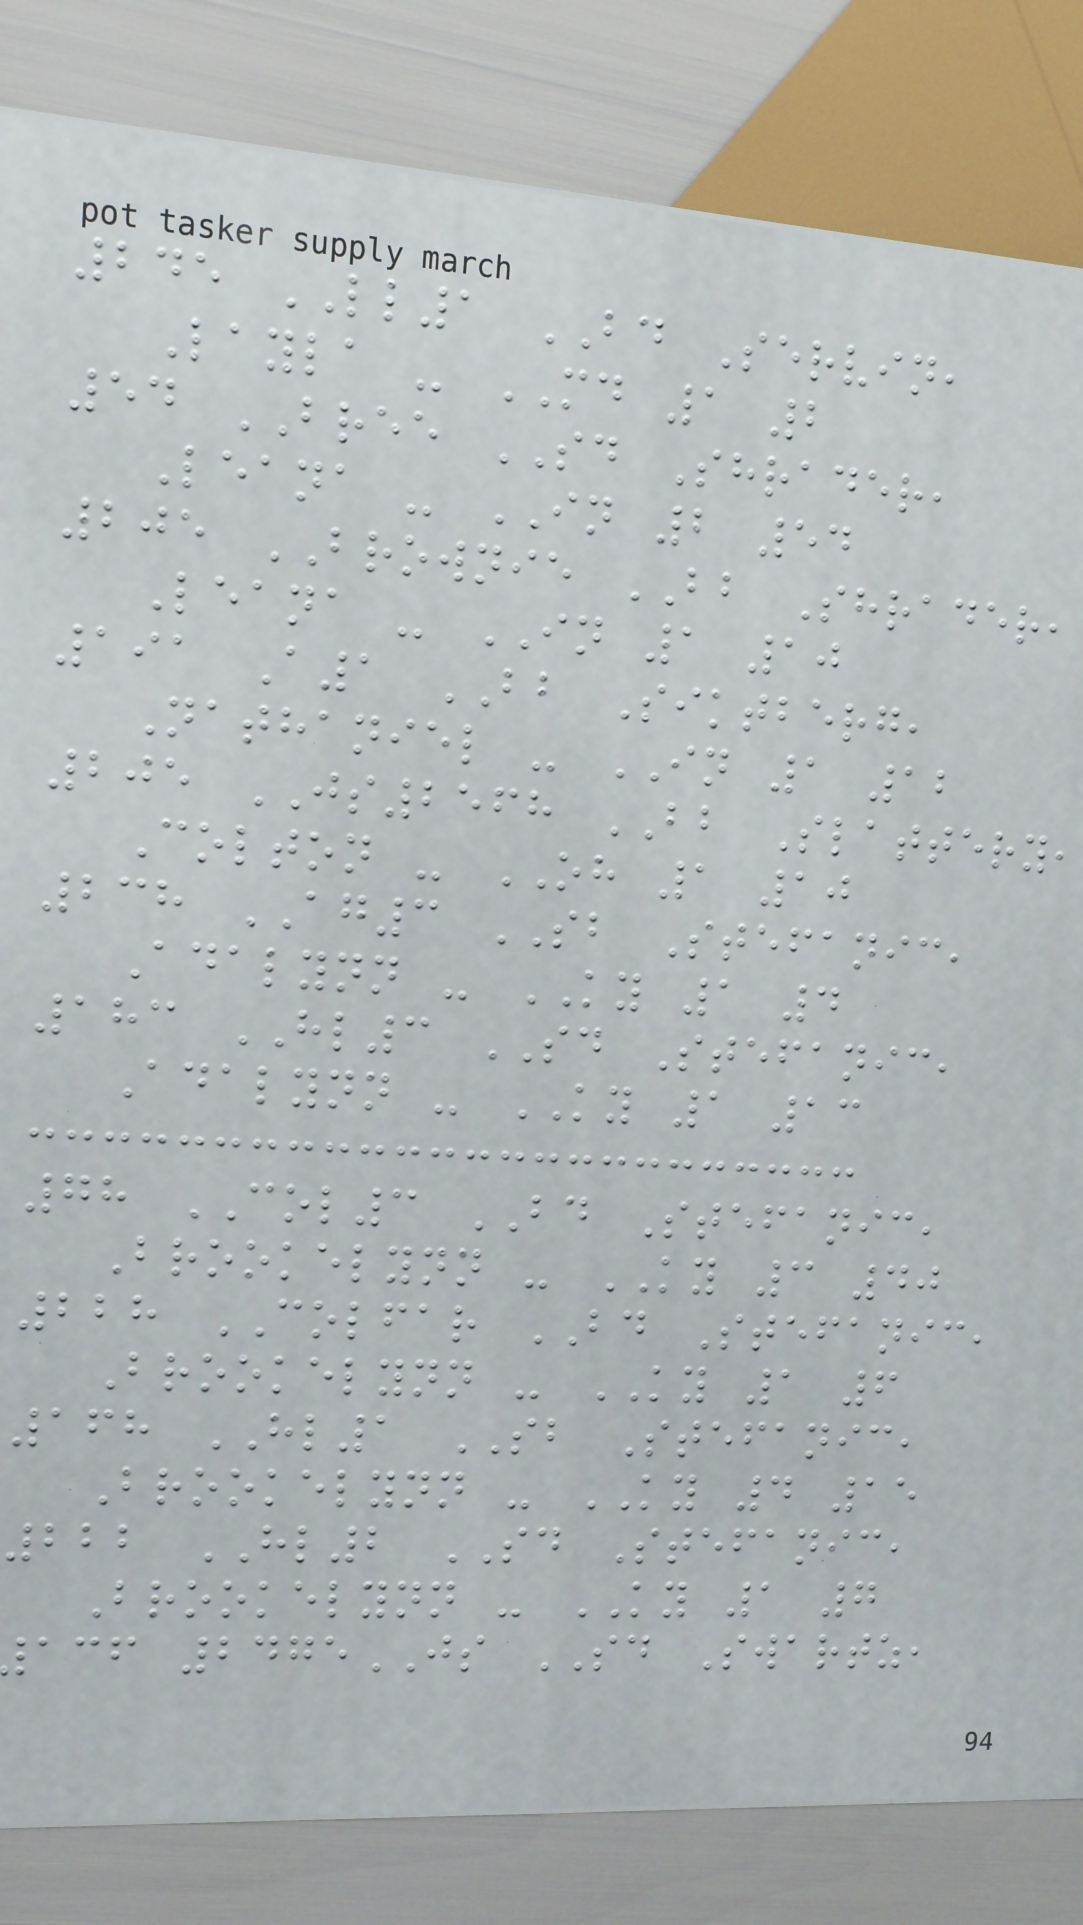245 LL1 BD Servin,
Layla - MD 1 2
54 BREE SD Shrader,
Leana - IN 2 54
205 BROWNIE BB Shrader,
Leana - IN 1 10
191 A1 BB Siktberg,
Nathaniel - IN 1 12
205 JS2568 BB Slattery,
Colton - OH 1 10
238 AG3 SB Stefanic,
Adalynn - KY 1 4
183 HL3 SD Stefanic,
Adalynn - KY 1 13
78 COL3 BD Stefanic,
Brookelynn - KY 3 40
228 COLFAR BD Stefanic,
Brookelynn - KY 1 6
168 HL1 SB Stefanic,
Brookelynn - KY 4 15
222 HL2 SD Stefanic,
Brookelynn - KY 1 7
acf 2475JS SD Swartz,
